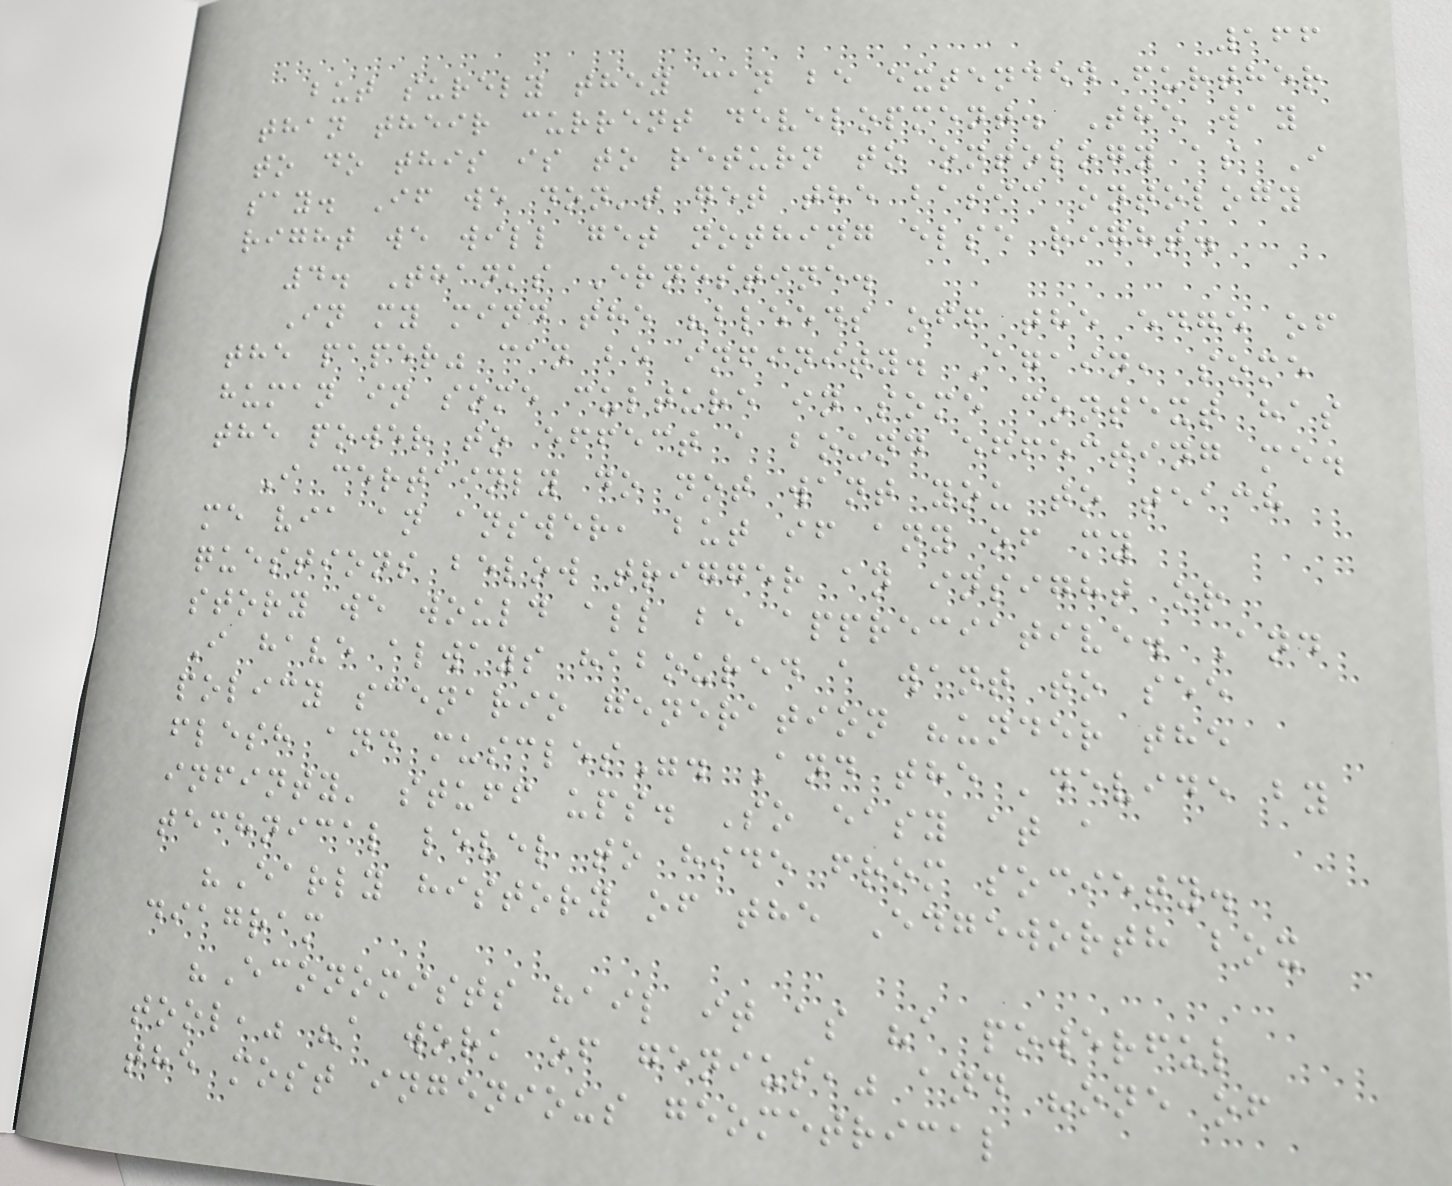166
but surely they can be extended further
than their current development. The way
to do this is to return to ontology as I
say. If we don't get the basic ontology
right we will get nothing else right.
4. Thanks Ernestine.
In my mind the "bleeds off the edge of
the paper" can be infinity. Again, some
human in some culture in some context has
the power to effect a bound effecting me.
I certainly do not want you to teach
me via an answer, but if any of my
questions below trigger an insight or
story we would all be appreciative. And
I have always haboured a want to see
policy scenario generation "under the
flesh and muscles". And the 'devide by
infinty' stuff ups. So easy at a
technical level to hide from society.
"Early history of the Edgeworth box
diagram
"Economists hail it as "a powerful
tool," "a work of genius," and "one of
the most ingenious geometrical
